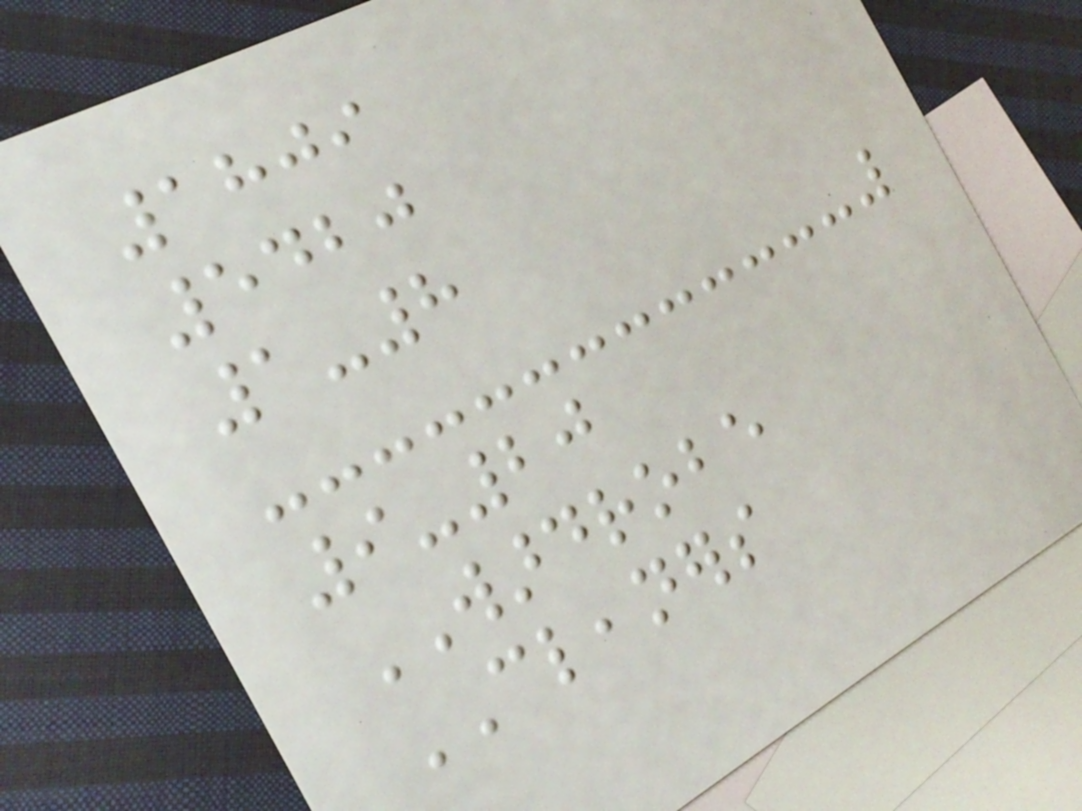1809
5420
1-8
9-20
WARDROBE
CLEANERS
